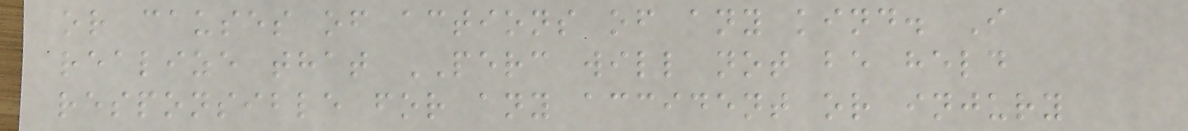or causes of actions of any kind. I
realize that PERC will not be held
responsible for any accident or injury
